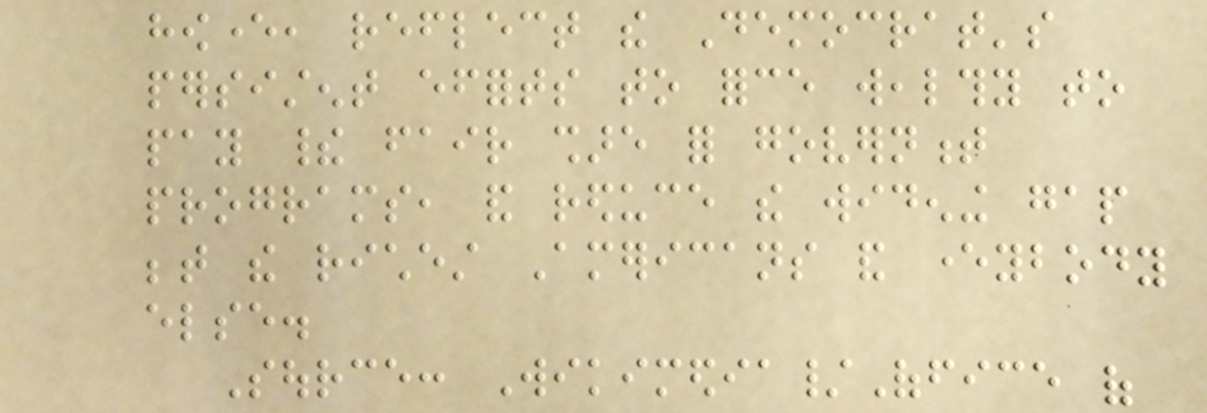however, reflect the Democrat's
persistent efforts to force wealthy to
pay their fair share for government
programs, and reduce the widening gap
between the richest Americans and everybody
else.
Source: Wikimedia/Office of
